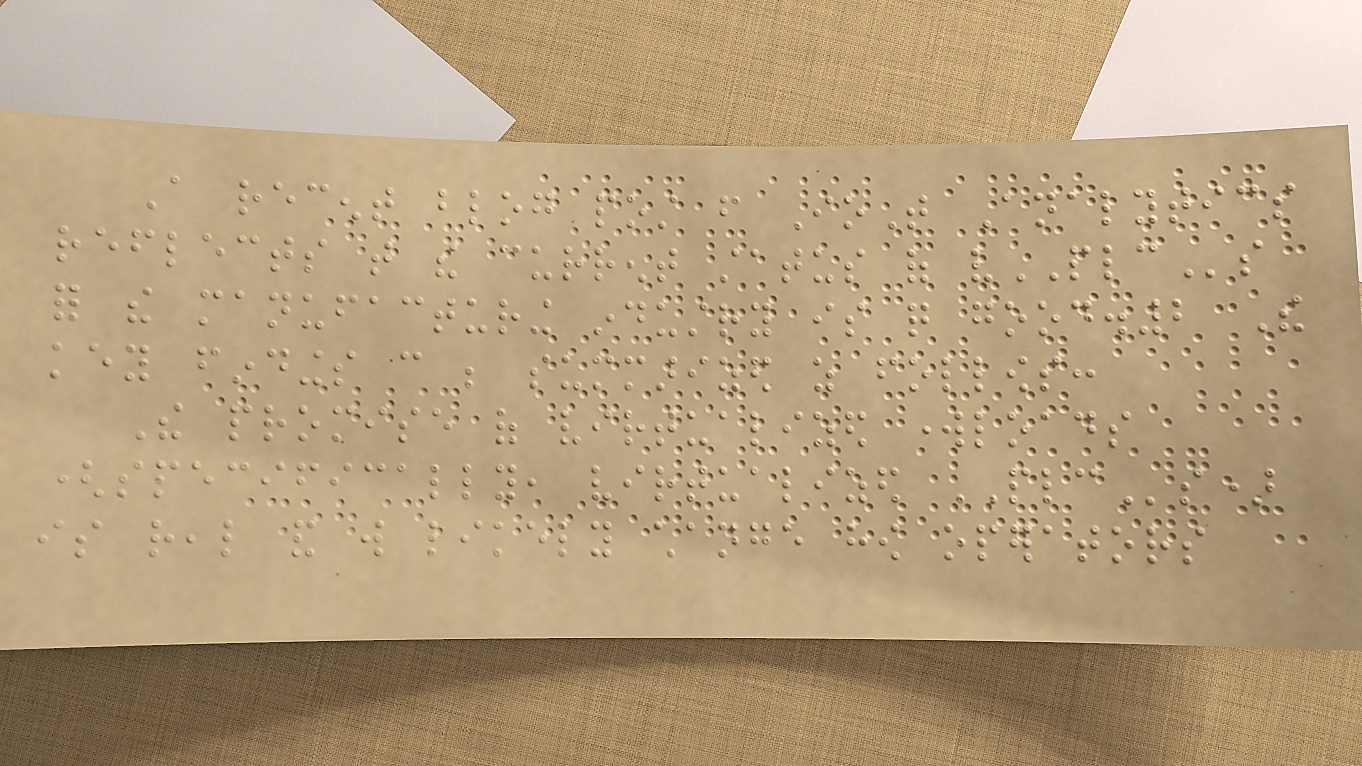A recent blog post from IoT Analytics
reflects that the current status of vPLCs
for the manufacturing industry is quite good.2 The
key findings can be summarized as follows:
The promise of virtualized workloads
(specifically, virtualized PLCs)
is real and will likely change how operators
